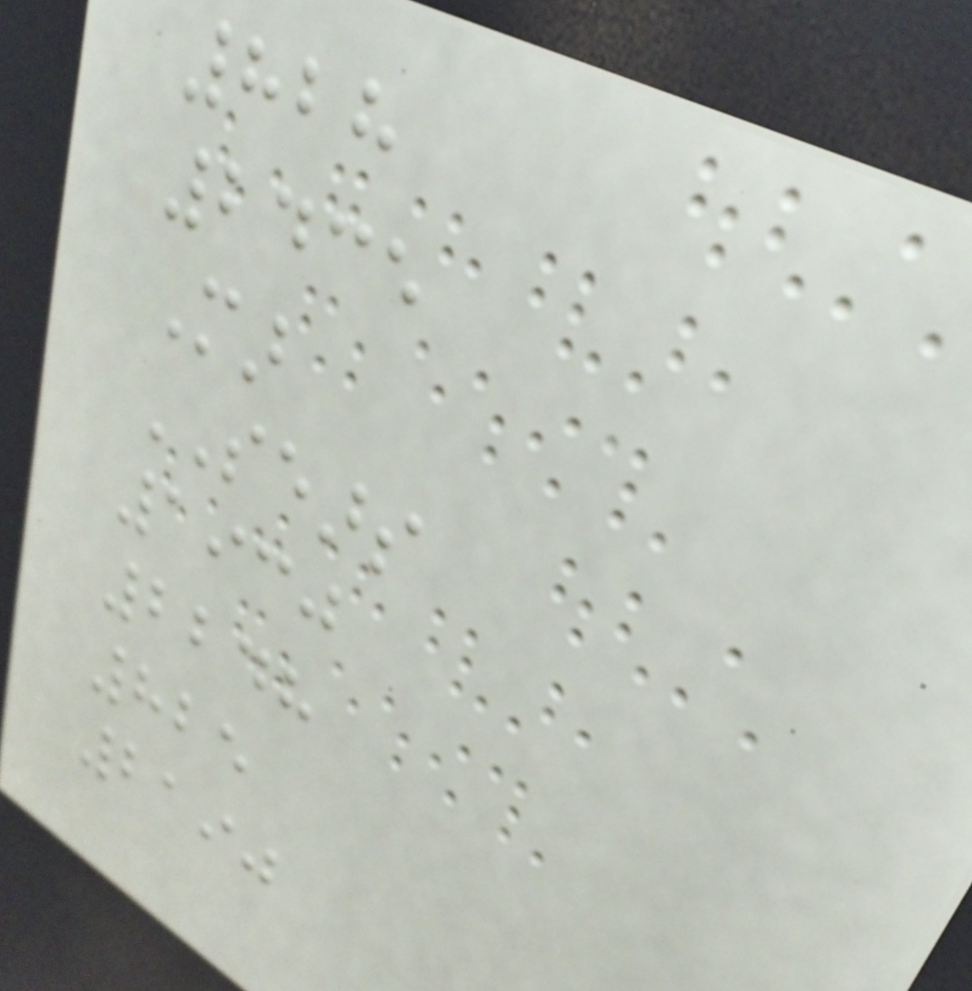828
2435
Mar
SEARS
1930
2248
825
2190
